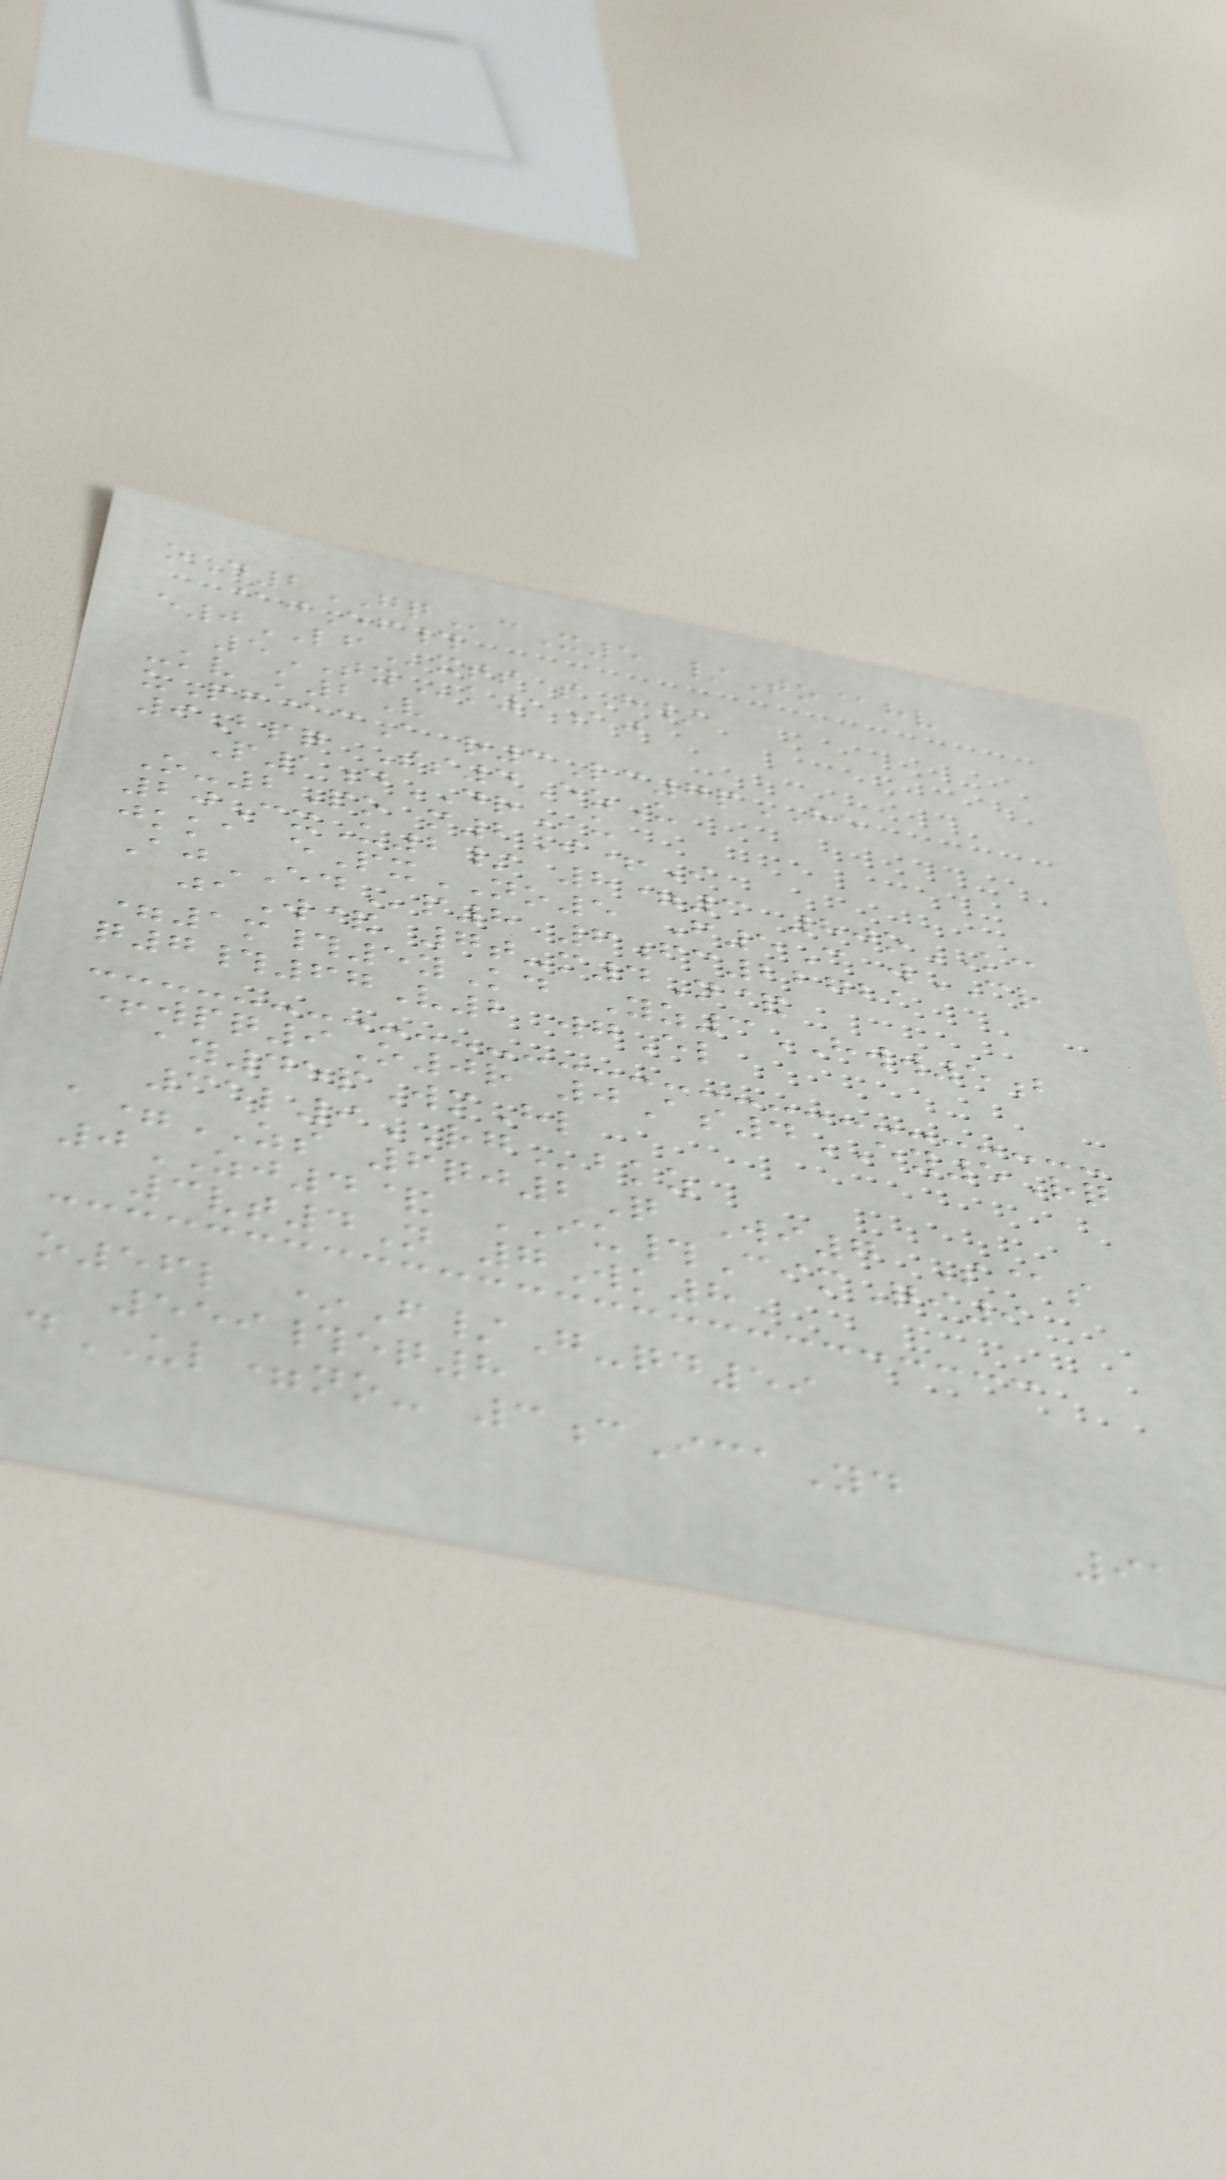oD2GQcX5 /To@hv
@jEf#
e0LFxts sH/
5TYk1aj
-kv k2V
uPf@cA r3Lc7pHE
9Bpq Ss4EzU
P1dDRu
O-2Po m2I+I
20CxU2/ 8=3 80oKC
jkka ePxNO5 F5C wCR
AjEDp8 6fc22721
jaW& 7t-m4N&
=1m#5yKd Yz3HWW5b
q7#67V2 wgEl
+wpq9O0r 0As4EY5Rq
ay45pWmHl
31l9RGbkz
a=ZS 6qj2Q Wi7 S@s
0ZJ4& IU#CimQi9
3vt4N 7Wk8
o56l *F/G-qd59
559#eq8
dUL=no- 3cIcaYd
91
